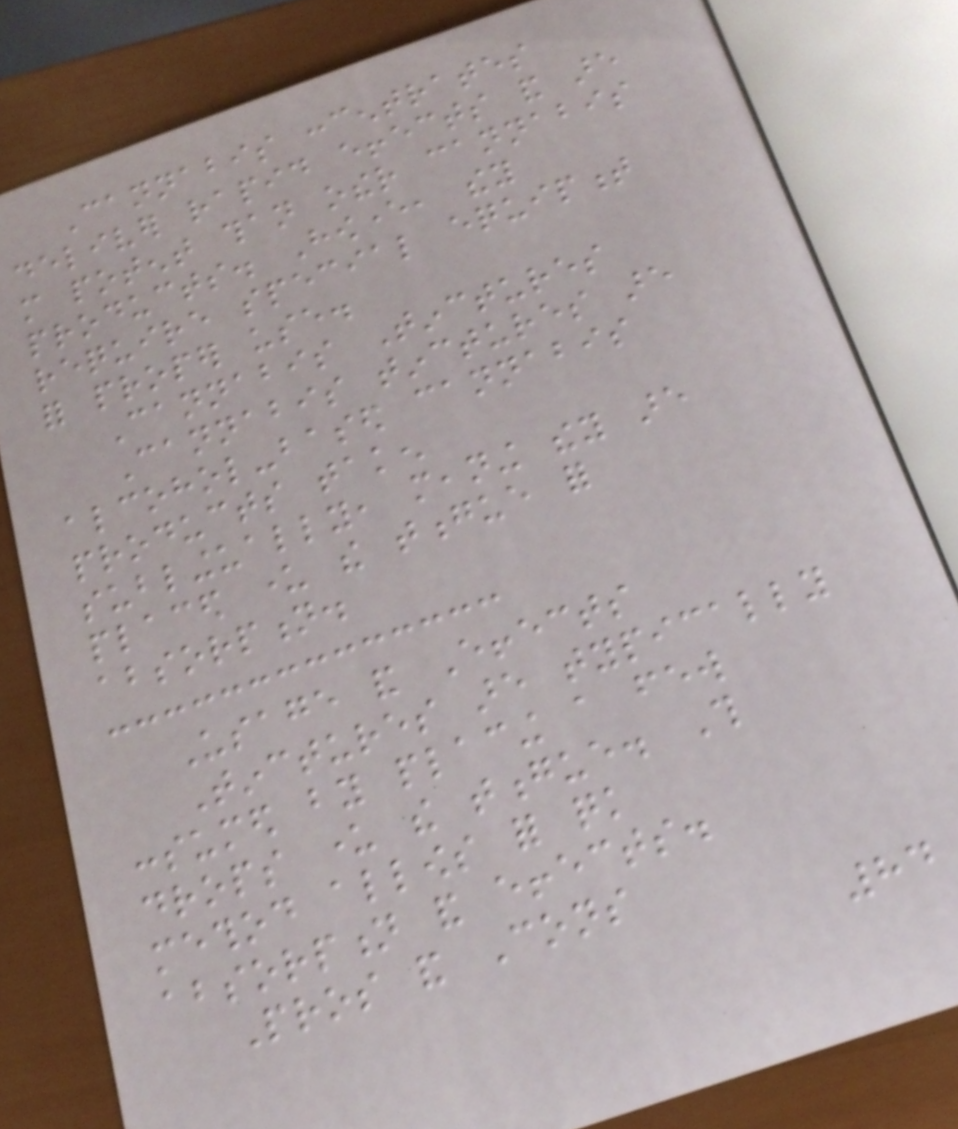Cannabis concentrates
deliver rapid effects and are
more potent than other cannabis
products. However, they
require special equipment
for proper use.
Cannabis Tinctures
Cannabis tinctures are
alcohol-based cannabis
products taken
sublingually, meaning they are
placed under the tongue for
absorption.
Usage and Effects
Tinctures are typically
consumed by placing a few
drops under the tongue. This
method allows for quick
absorption and effects.
Pros and Cons
84
